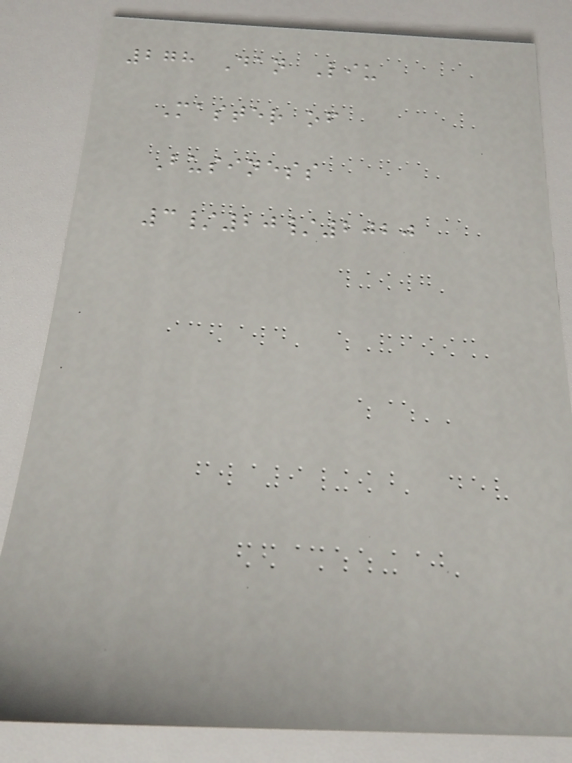278 Dan Liu
Master of
Business
3/20/2020
